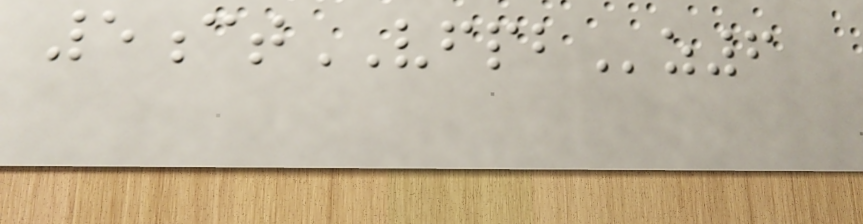5ctVFPBz6
